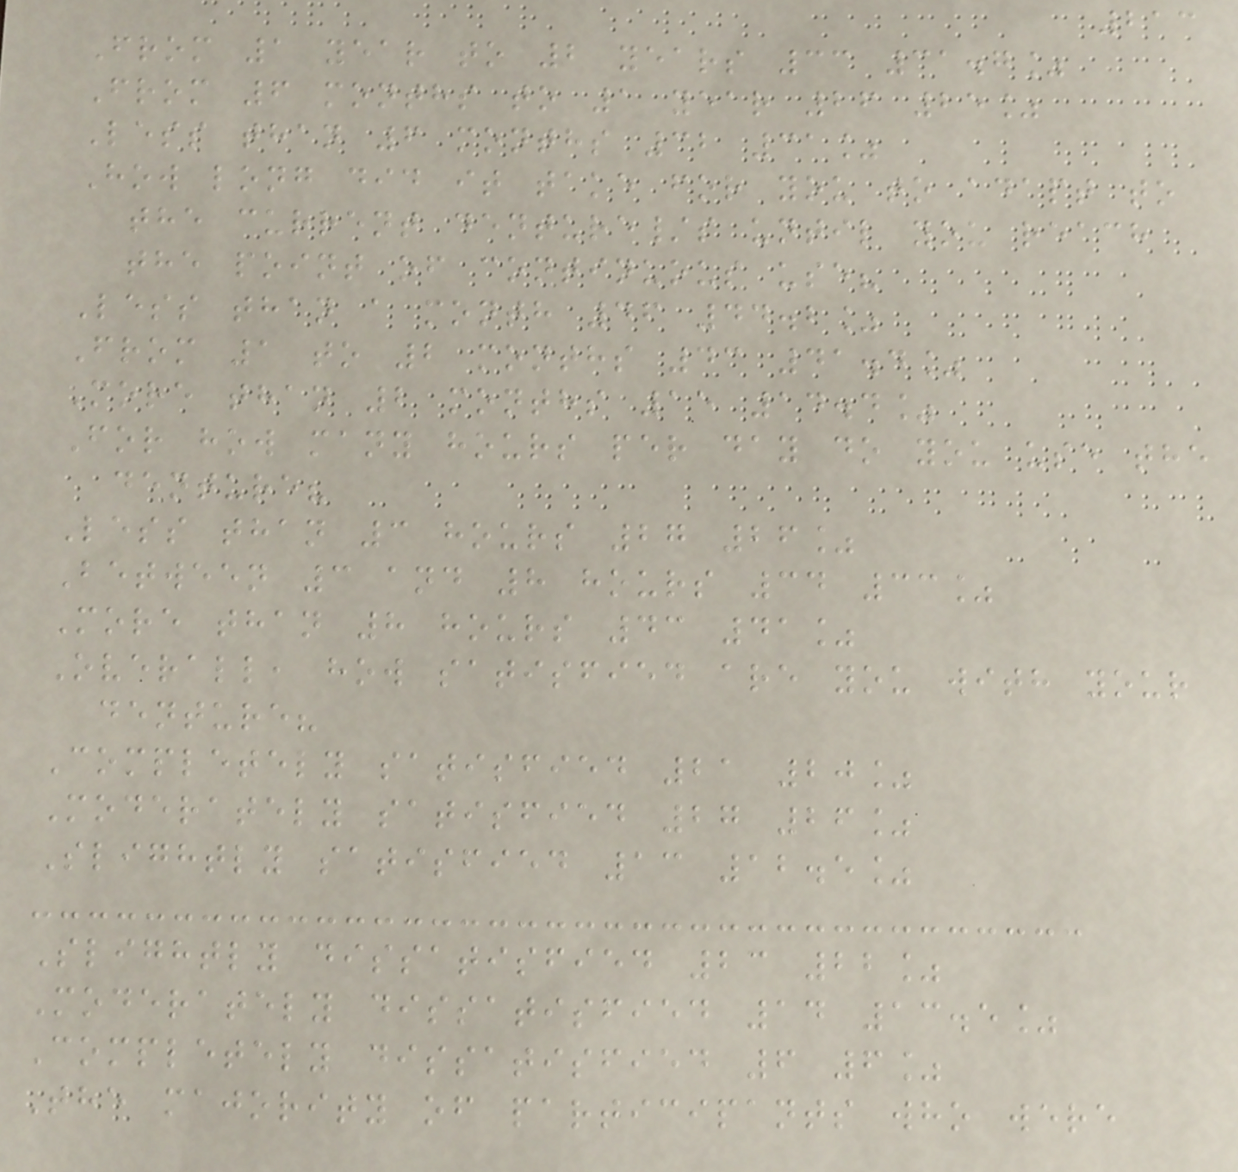213
From 1 year to 2 years 33 31.7%
From 6 months to 1 year 26 25%
Less than 6 months 32 31%
How long did it take for you to adapt to
the current denture/s until you reach
the point of continuous use?
Less than a month 46 44.2%
From 1 to 2 months 43 41.4%
More than 2 months 15 14.4%
For how many hours per day do you use the
denture?
Less than 3 hours 27 26%
Between 3 and 8 hours 34 33%
More than 8 hours 43 41%
Overall, how satisfied are you with your
denture?
Completely satisfied 21 20%
Moderately satisfied 27 26%
Slightly satisfied 13 12.5%
Slightly dissatisfied 23 22%
Moderately dissatisfied 14 13.5%
Completely dissatisfied 6 6%
The majority of participants who were
